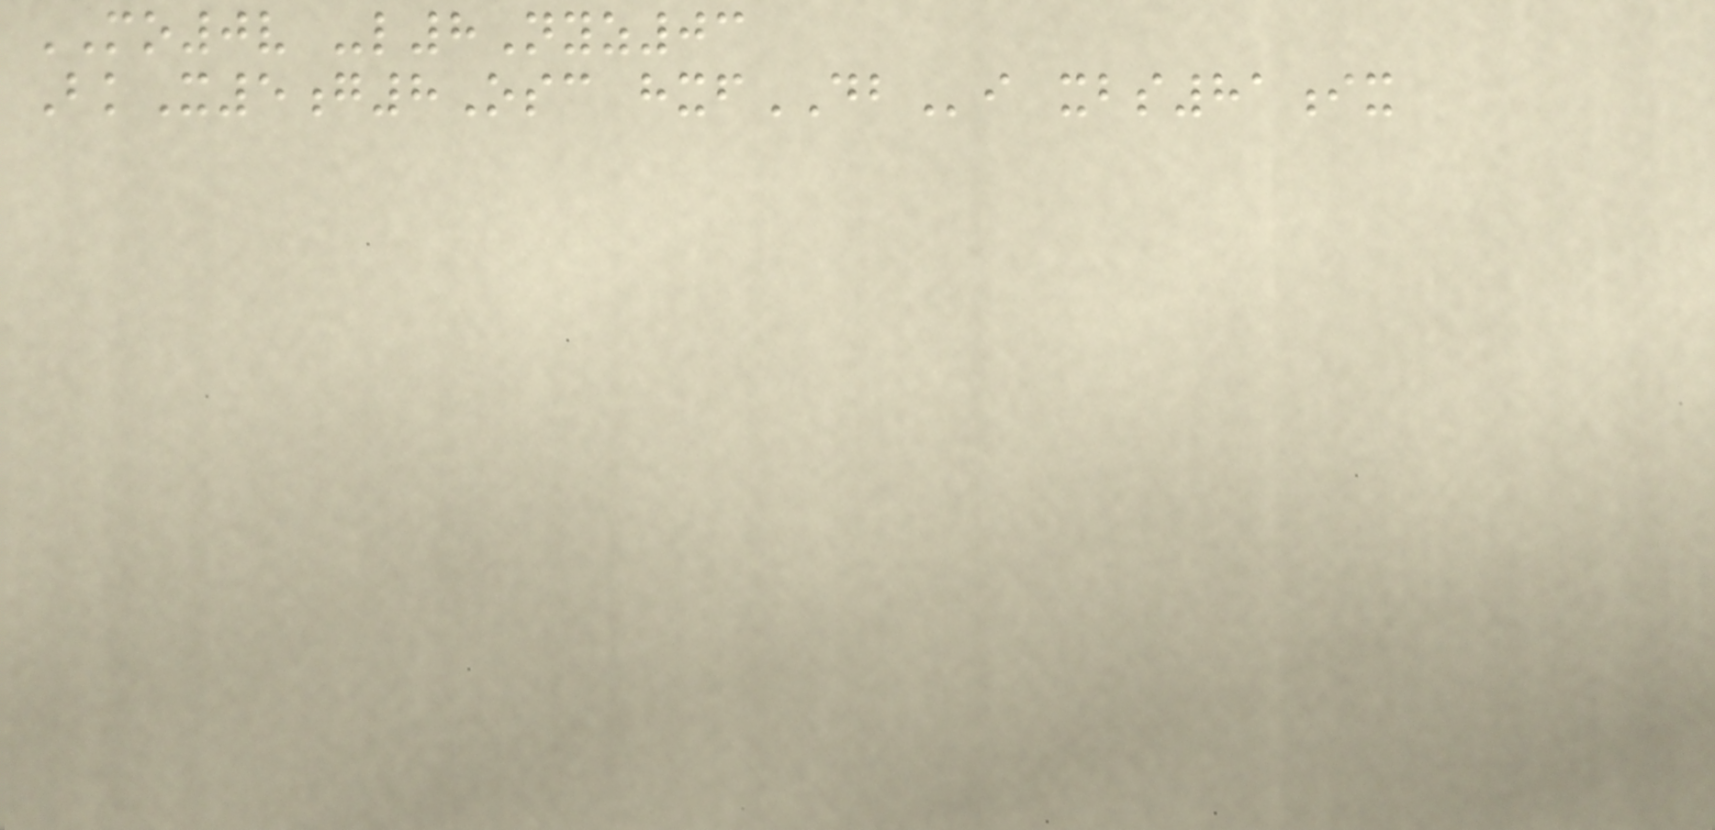MO0v -l8Nyz03
BkX5g8Osc hxfDBi xbs81ix
